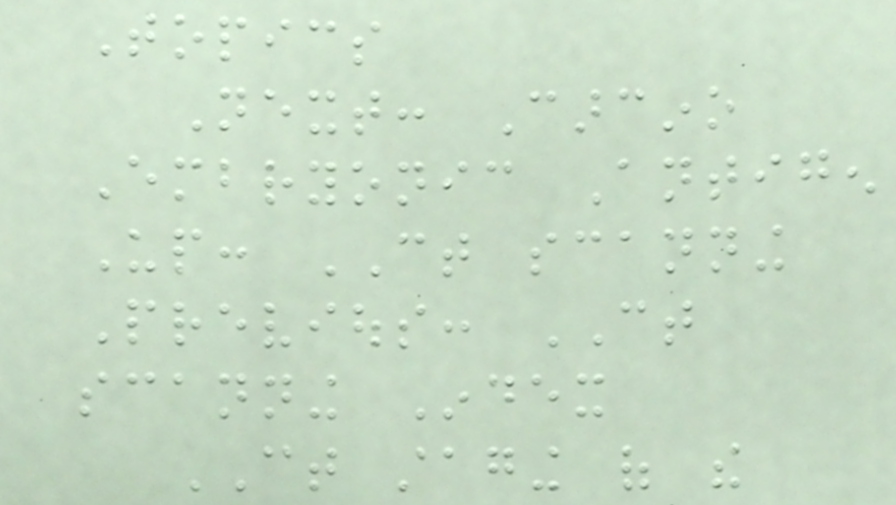Topics
Next: Carcino
Embryonic Antigen
Up: CT scanning
Previous: CT
scanning Index
CT staging of the
